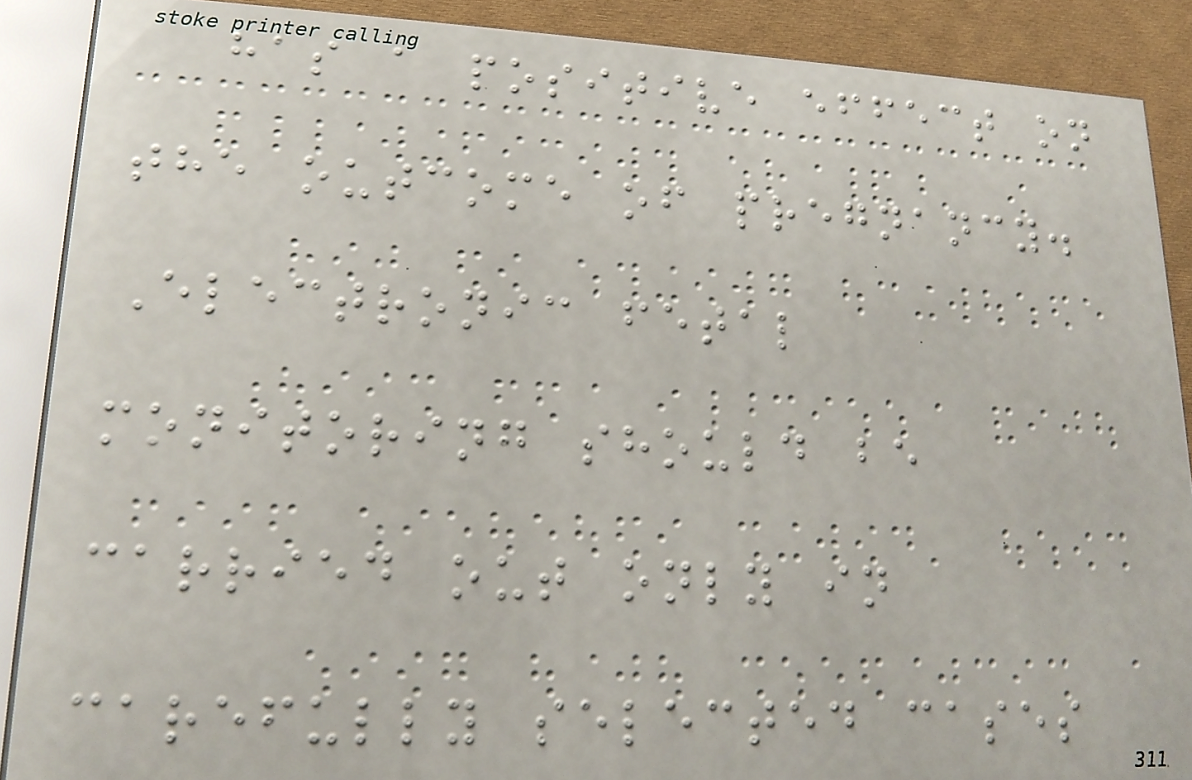has a positive effect on
the outcome of pregnancy.
Electronic fetal
monitoring should be
carried out only in
carefully selected cases
